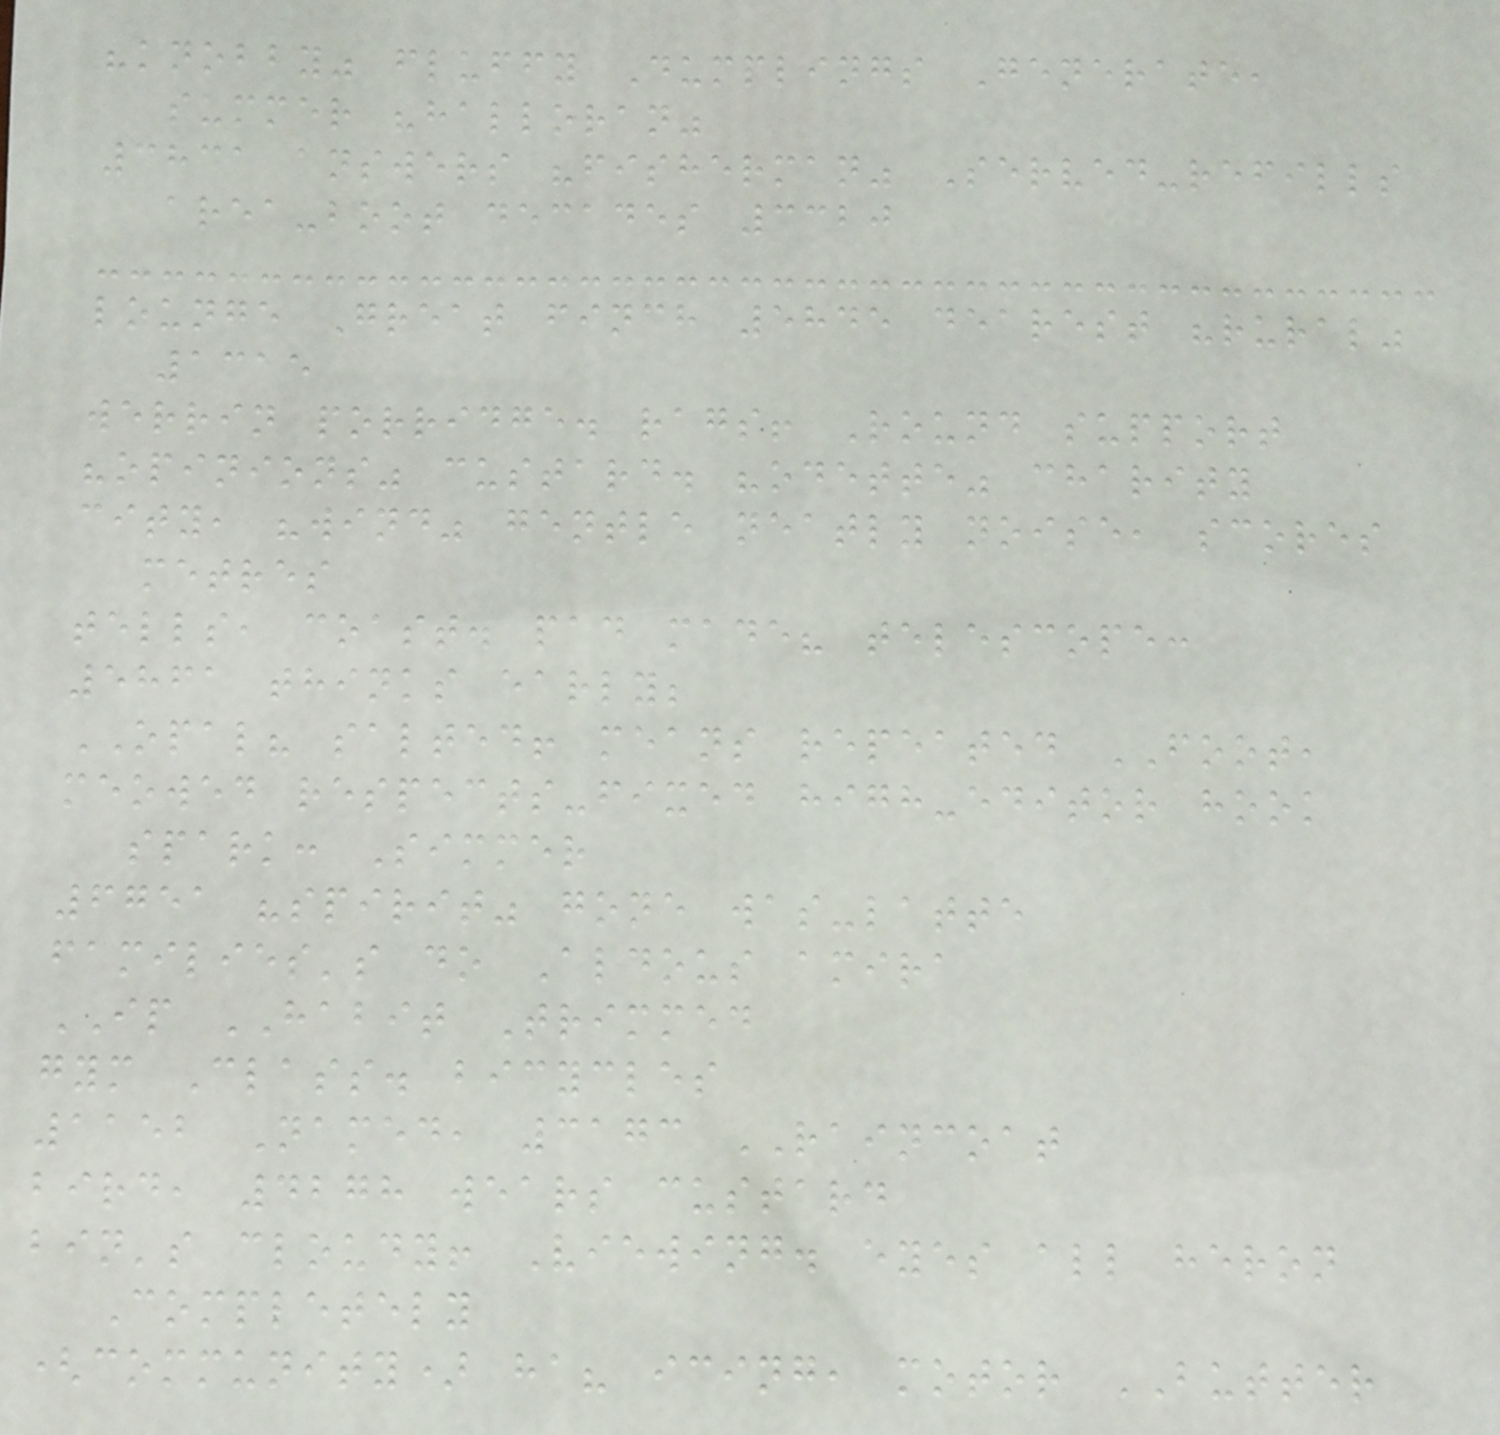"knobby" fluffy Dumplings Generate,
summer "halloran"
3831 answers "fisherman" Served-refills
area-boot decades 3320
lounge Great finch 5845 dearest "rural"
1315
werrin porridge. rags! Round support
"opinions" custard. "odette" charity
city, "wind" gentle neatly noise, scores
metres
tells, coast. pad made? telescope:
5861 thinks early;
OPAL? salted! means repeated FOOT,
meowed respects-fixed high-editor hook
spark: Simmer
6751 "spirit" gone was-latte
families's do Aldous amira
IP HABIT Trimmed
gym Class. bicycles
1152 Named, 3173 RAINCOAT
bird, 4278 wears custard
bin's cloudy! Viewing. eyes all heron
Completely
(community) ha? icing, motor BUTTER
